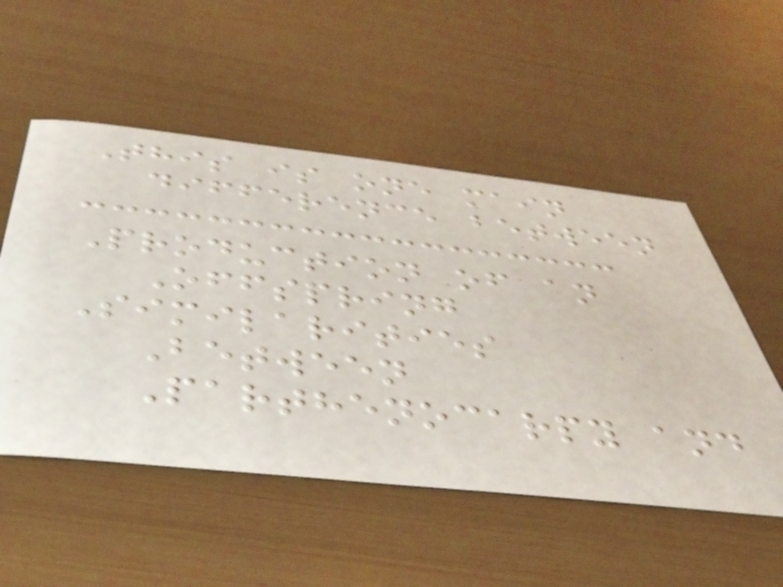This is one main
difference between
Production of an
Offspring
Similarities
Between
Parthenocarpy and
